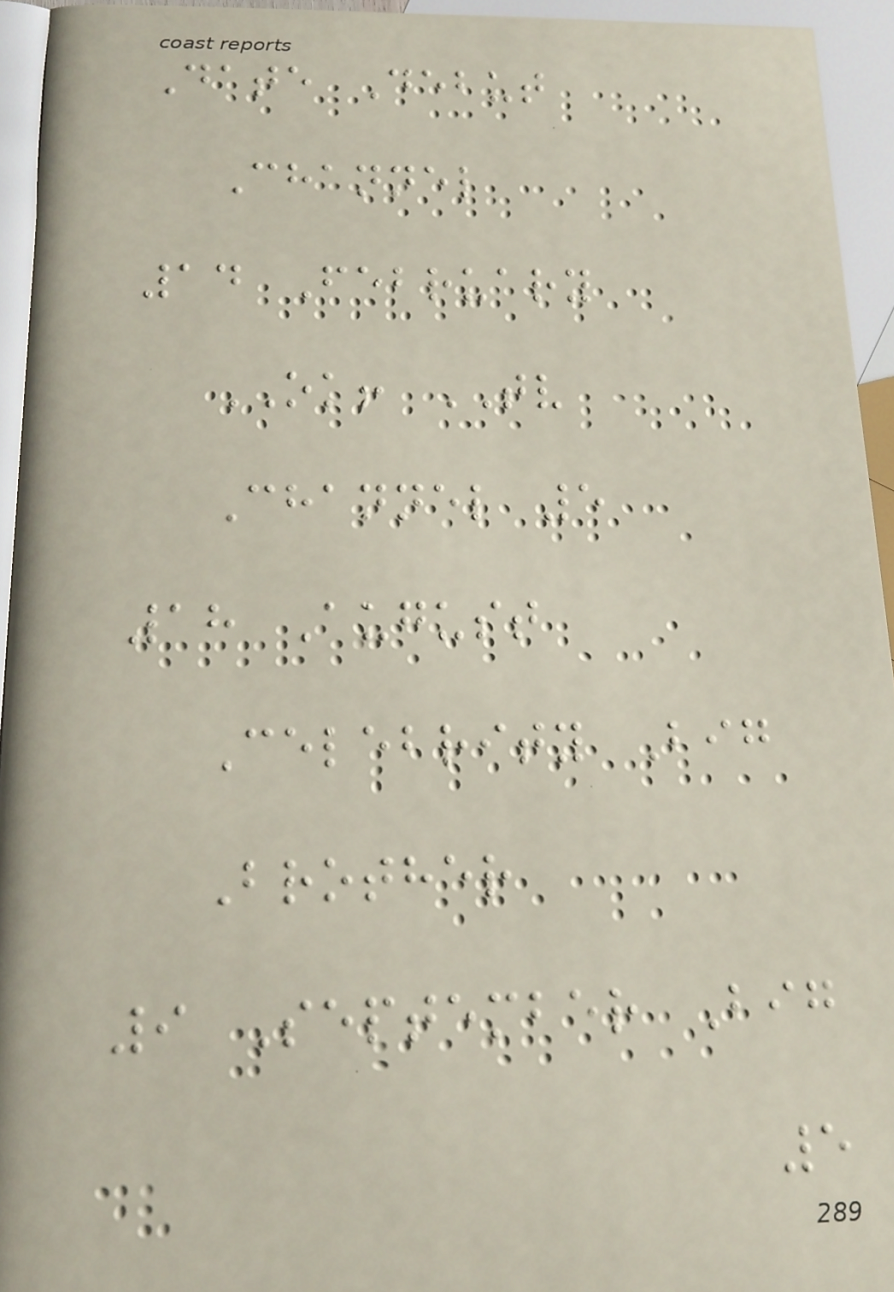Date Debut
Channel
14 February
OK! TV
Channel 5
18 August
Celebrity Big
Brother
9 September Big
5
